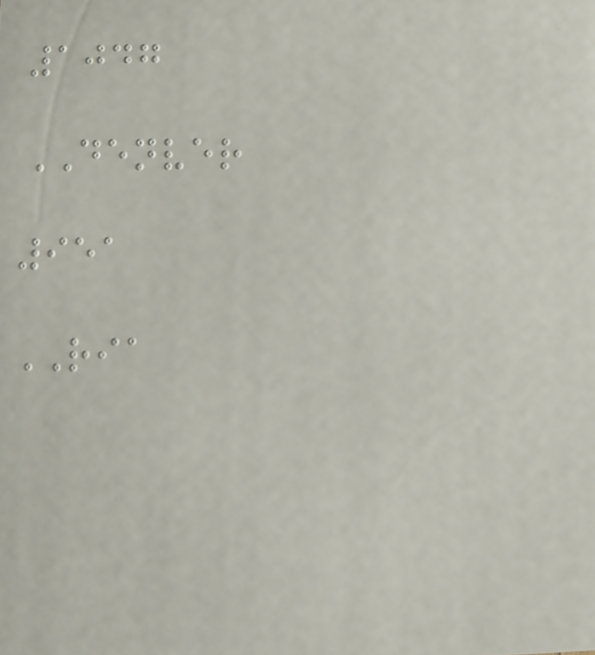1047
DENVER
951
RIA
